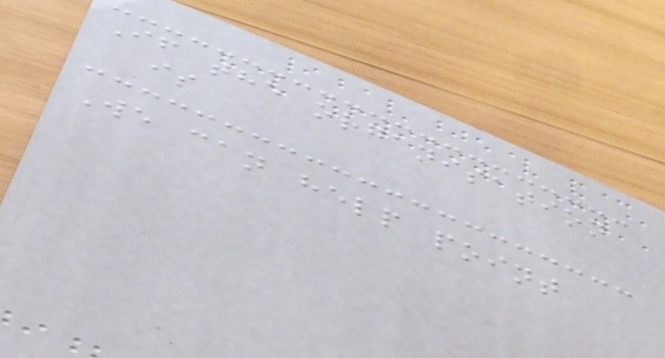If the organisation
is
We can help point
